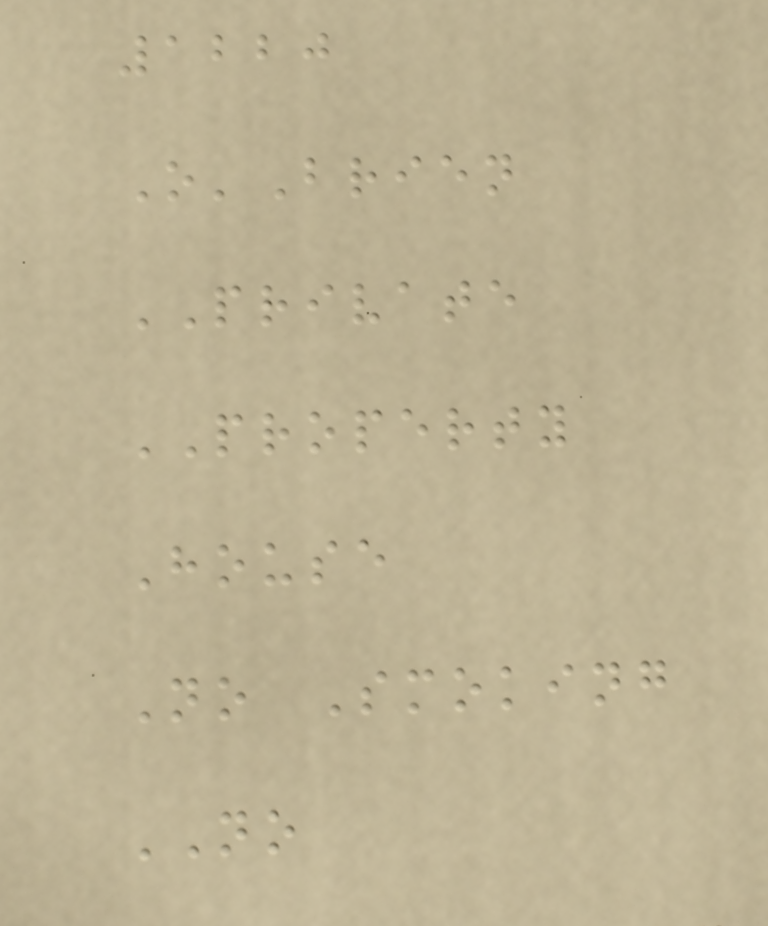1220
O'Brien
PRIVATE
PROPERTY
House
No Smoking
NO
